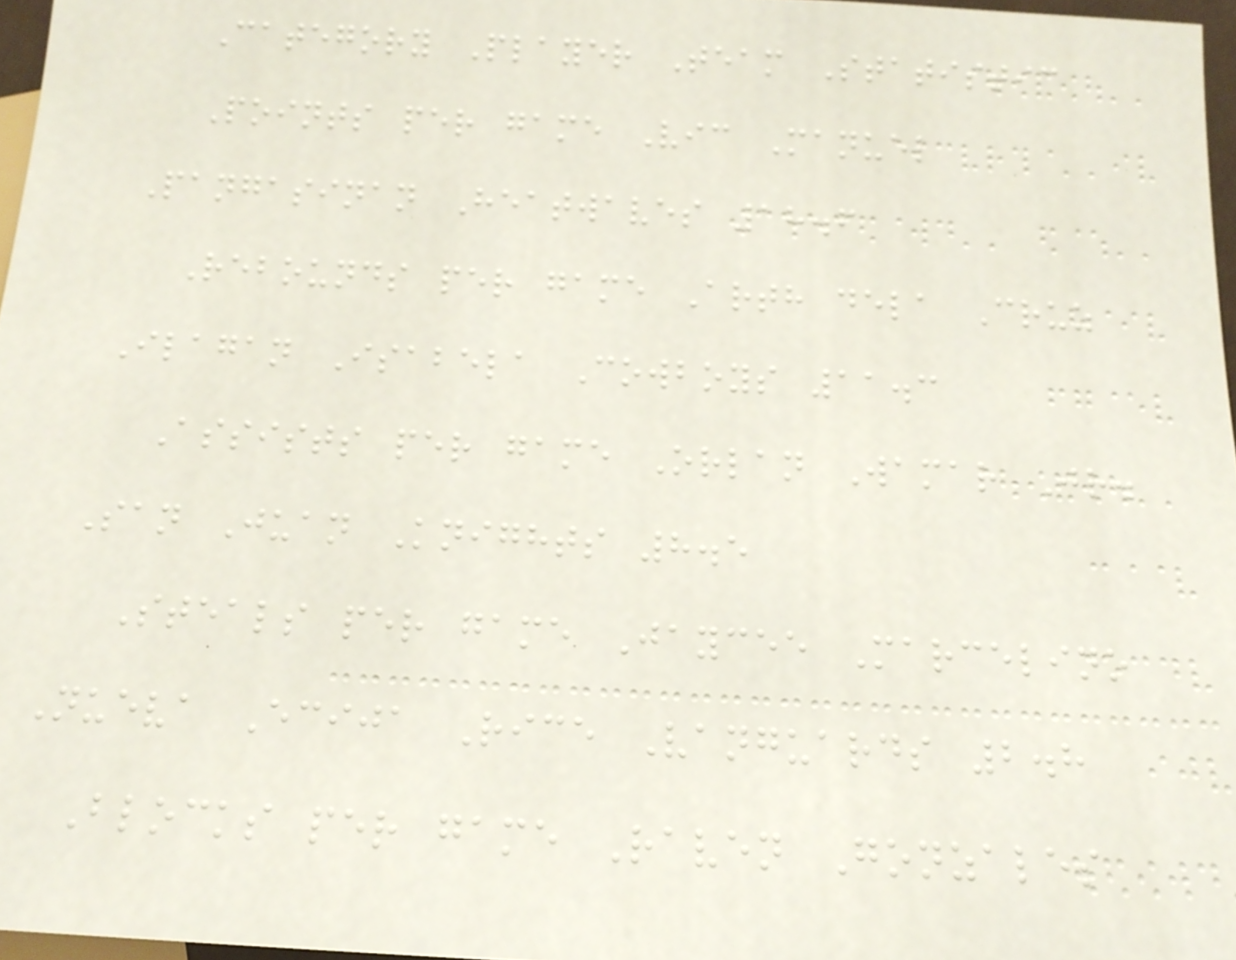Category Player Team Statistic
Points per game Vic Manuel
Pangasinan Heatwaves 18.6
Rebounds per game Arth dela Cruz
Ilagan Isabela Cowboys 11.3
Assists per game Orlan Wamar Jr.
San Juan Knights 8.5
Steals per game Jaycee Marcelino
Nueva Ecija Rice Vanguards 2.8
Blocks per game Raven Gonzales
